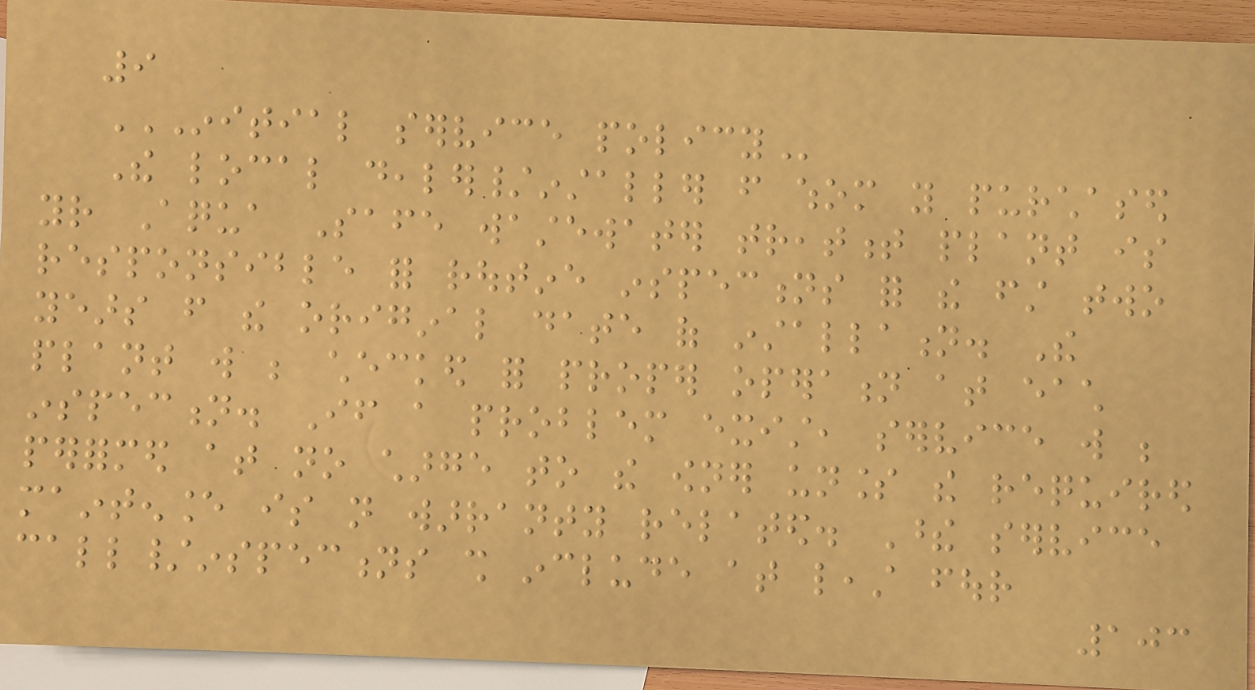9
INITIAL SERVICE POLICY
The local dealer/installer from whom you purchased
your Aqua Safe wastewater treatment plant is
responsible for routine inspections for the first two
years from the original date of installation. The
plant will be checked for proper operation at each
inspection. If a problem exist, service will be
performed at no charge to the owner unless the required
maintenance is not warranty related. These service
call/inspections shall include at least four
103
